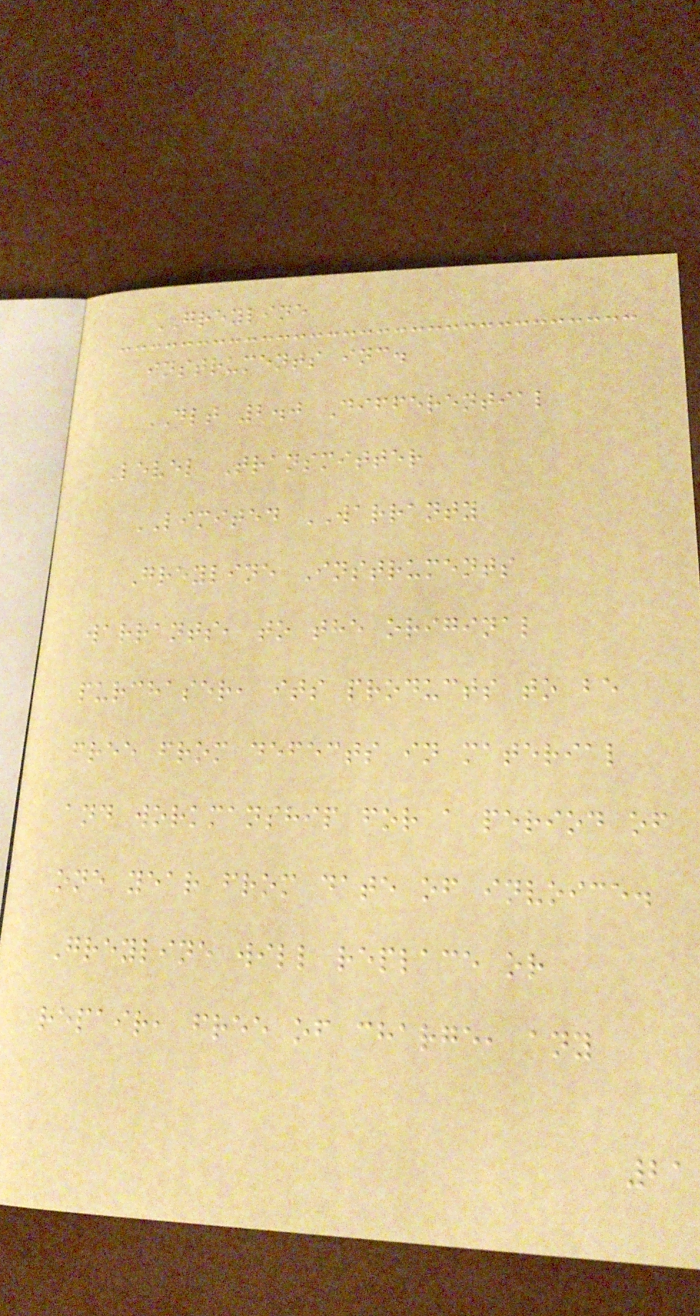GREYLINE
instruments inc.
DLT 2.0 Differential
Level Transmitter
LIMITED WARRANTY
Greyline Instruments
warrants, to the original
purchaser, its products to be
free from defects in material
and workmanship for a period of
one year from date of invoice.
Greyline will replace or
repair, free of charge, any
21
